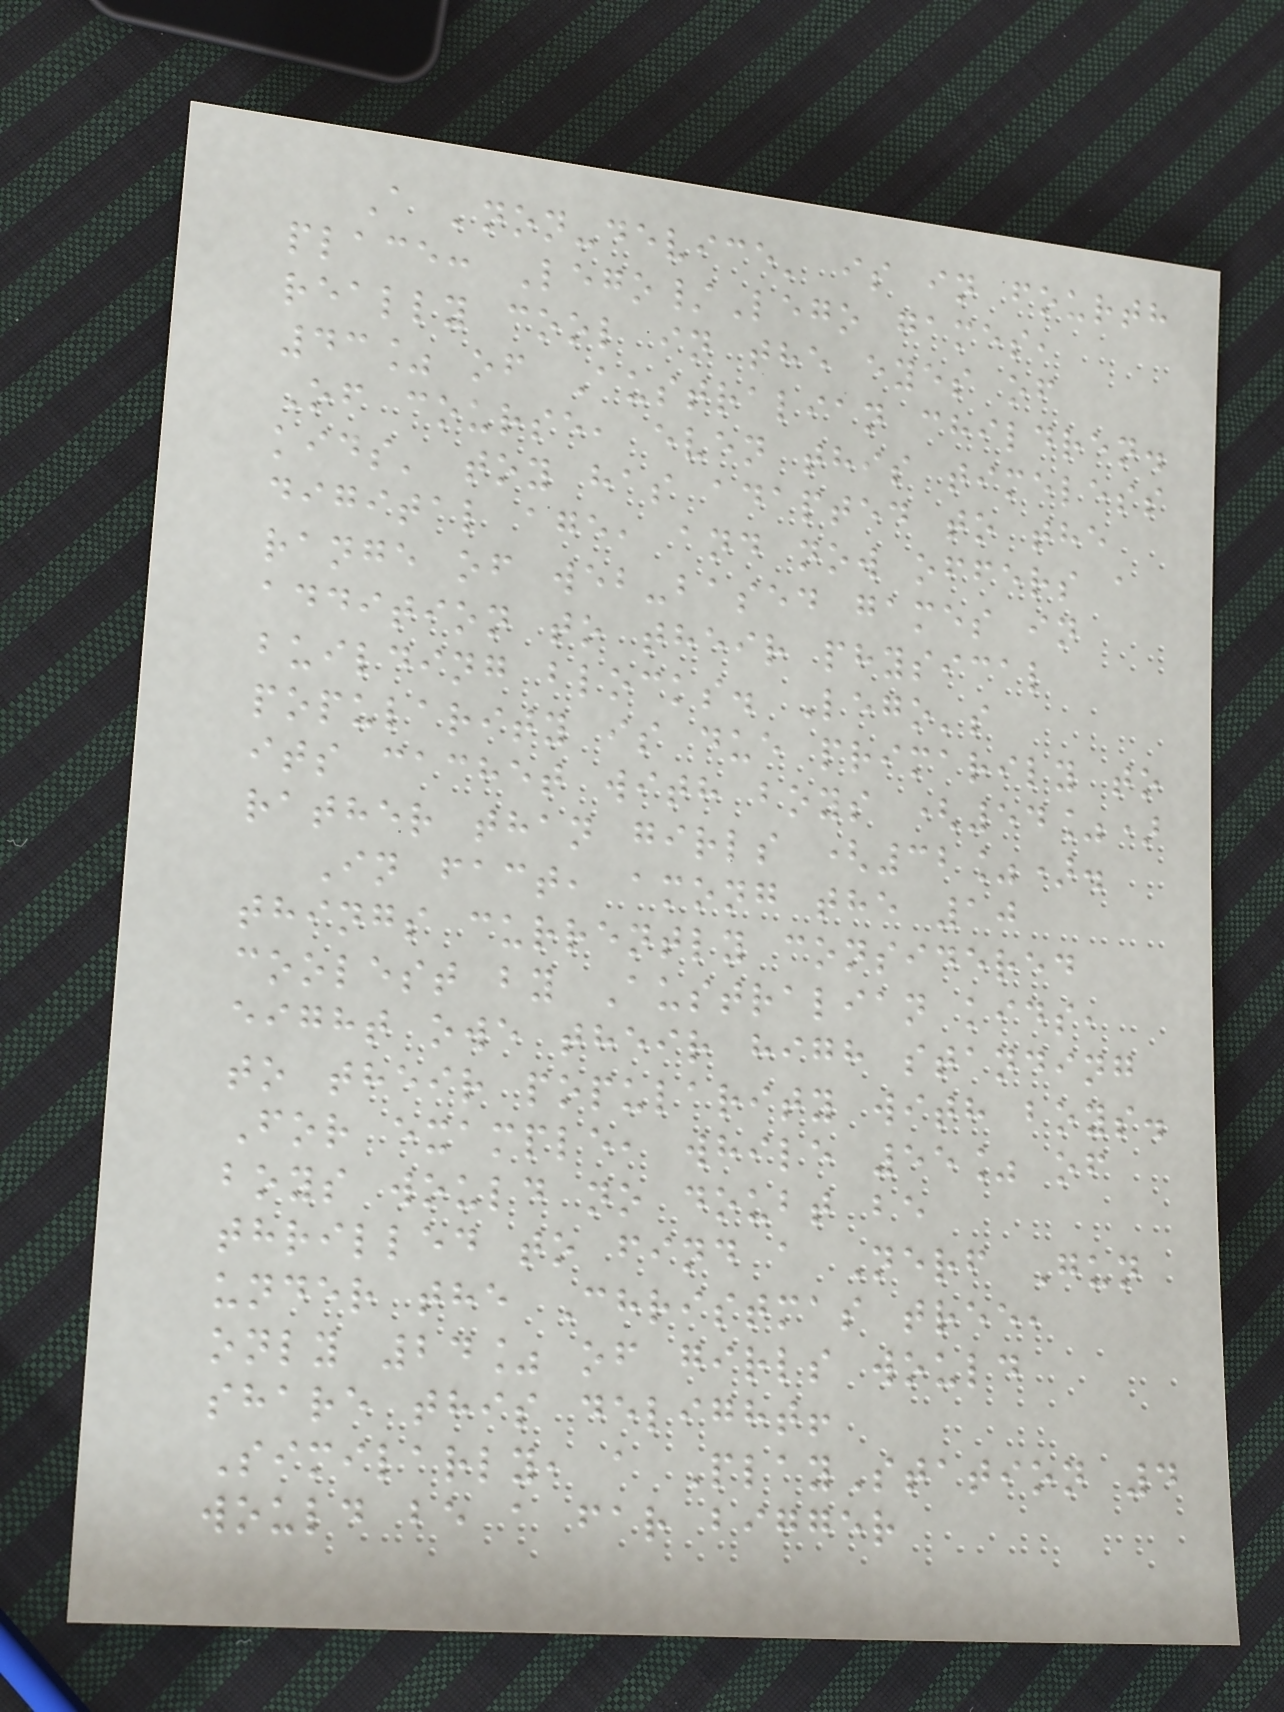A 'non-device' is in fourth
place: Lego/Lego games,
really cool in the eyes of
43% of Australian children.
Of course, even this timeless
kids' toy has adapted to the
digital age, and now offers a
range of web-based games in
addition to their physical
building blocks. Lego's
popularity is due primarily to
its cachet with boys (54%)
rather than girls (32%).
In fact, among the 10
things currently considered
coolest by Australian kids,
eight owe their high standing
to their popularity with boys.
For example, while 55% of
boys would no doubt be
thrilled to find a Nerf Gun
under the Christmas tree,
only 24% of girls would
share this delight!
Similarly, a PlayStation 4
would be a far bigger
